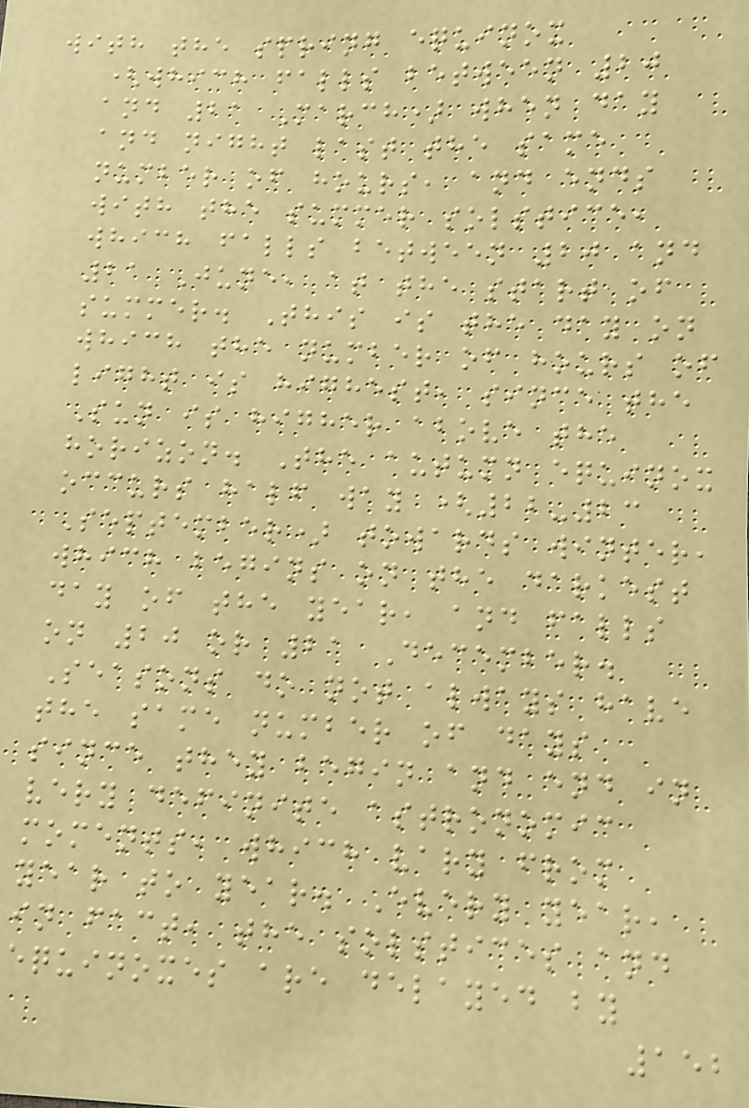with the spring equinox
(which falls between 20
and 21 March) when day
and night last the same
number of hours, and ends
with the summer solstice,
which falls between 20 and
21 June, at the start of
summer. This is the day on
which the number of hours of
light is highest, since the
Sun is higher above the
horizon. The autumn equinox
occurs half way (22-23
September) towards winter,
which begins on the darkest
day of the year, and falls
on 20 or 21 December.
Seasons do not always have
the same number of days
since they begin and end in
very definite astronomic
moments, which vary from
year to year. Every year,
in fact, the solstices and
equinoxes are delayed by
152
